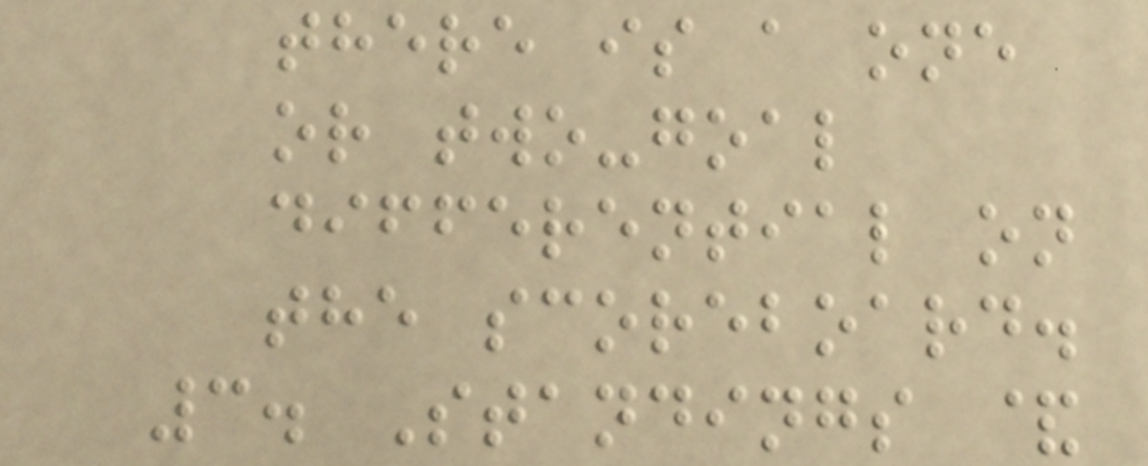there is a one
or two-goal
differential on
the scoreboard.
3. Standings &
